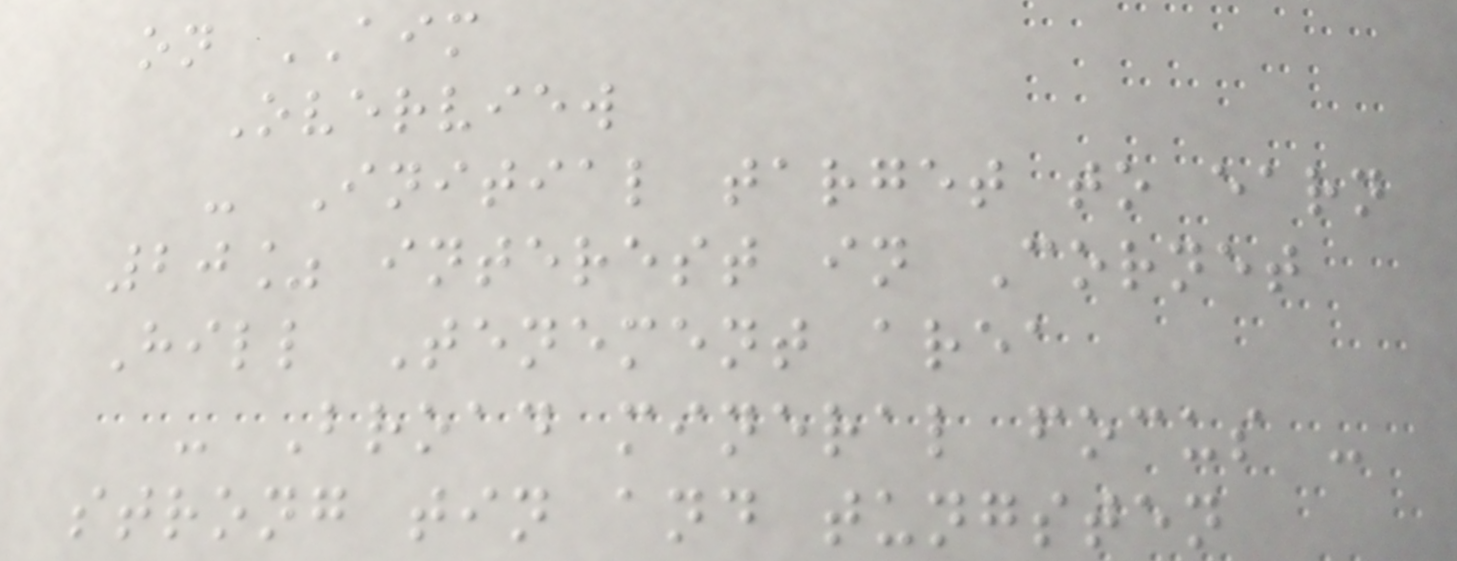on AIM
Overview
- Initial target to earn
20% interest in Cornet
Hill Tenement area
- Broad mineral focus -
strong tin and tungsten
